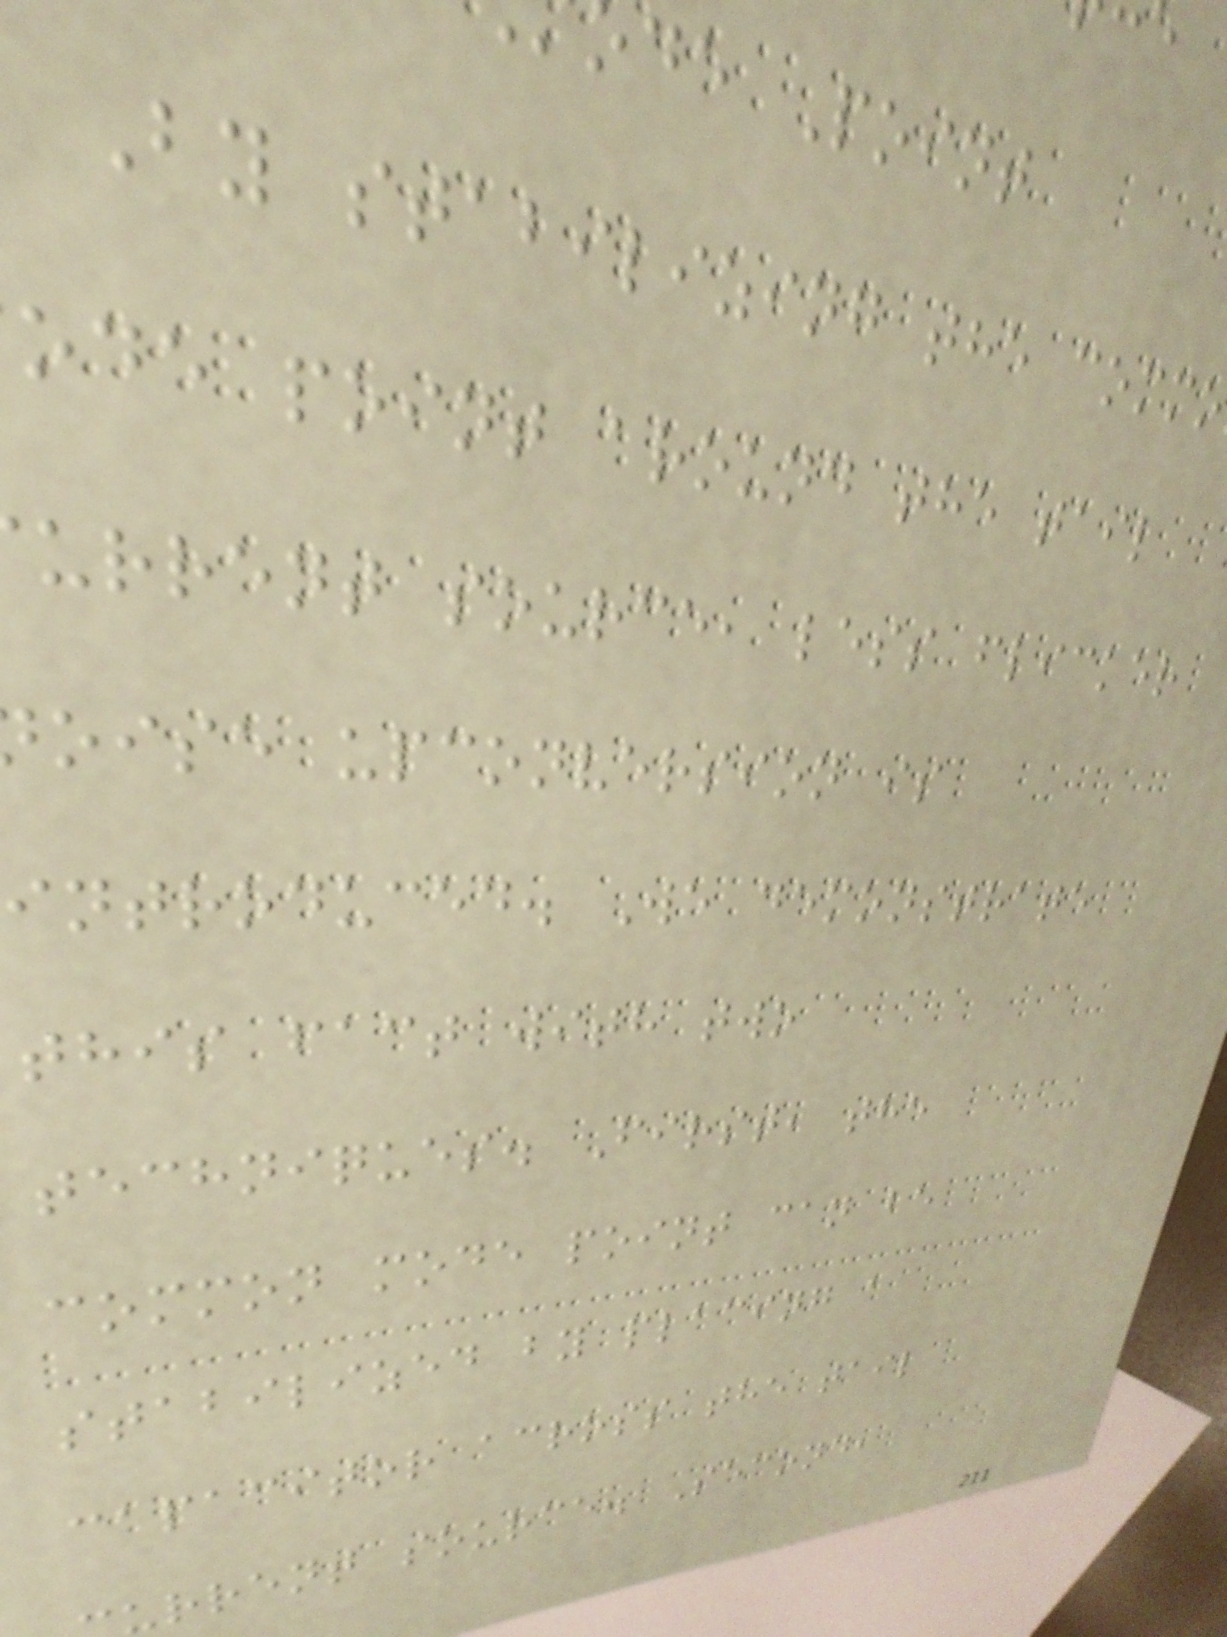de Point
By stabilizing the commo
ode point around the tail
urrent source, less flicker
oise upconversion is
introduced. We demonstrate
this fact with two
techniques. First, the
common mode point can be
stabilized by placing a
capacitor across the tail
rrent source. Second,
